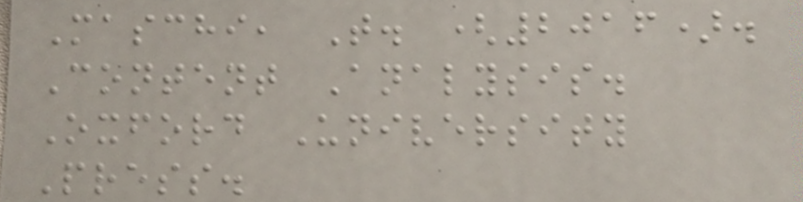Maschi, T. (2016).
Content Analysis.
Oxford University
Press.
